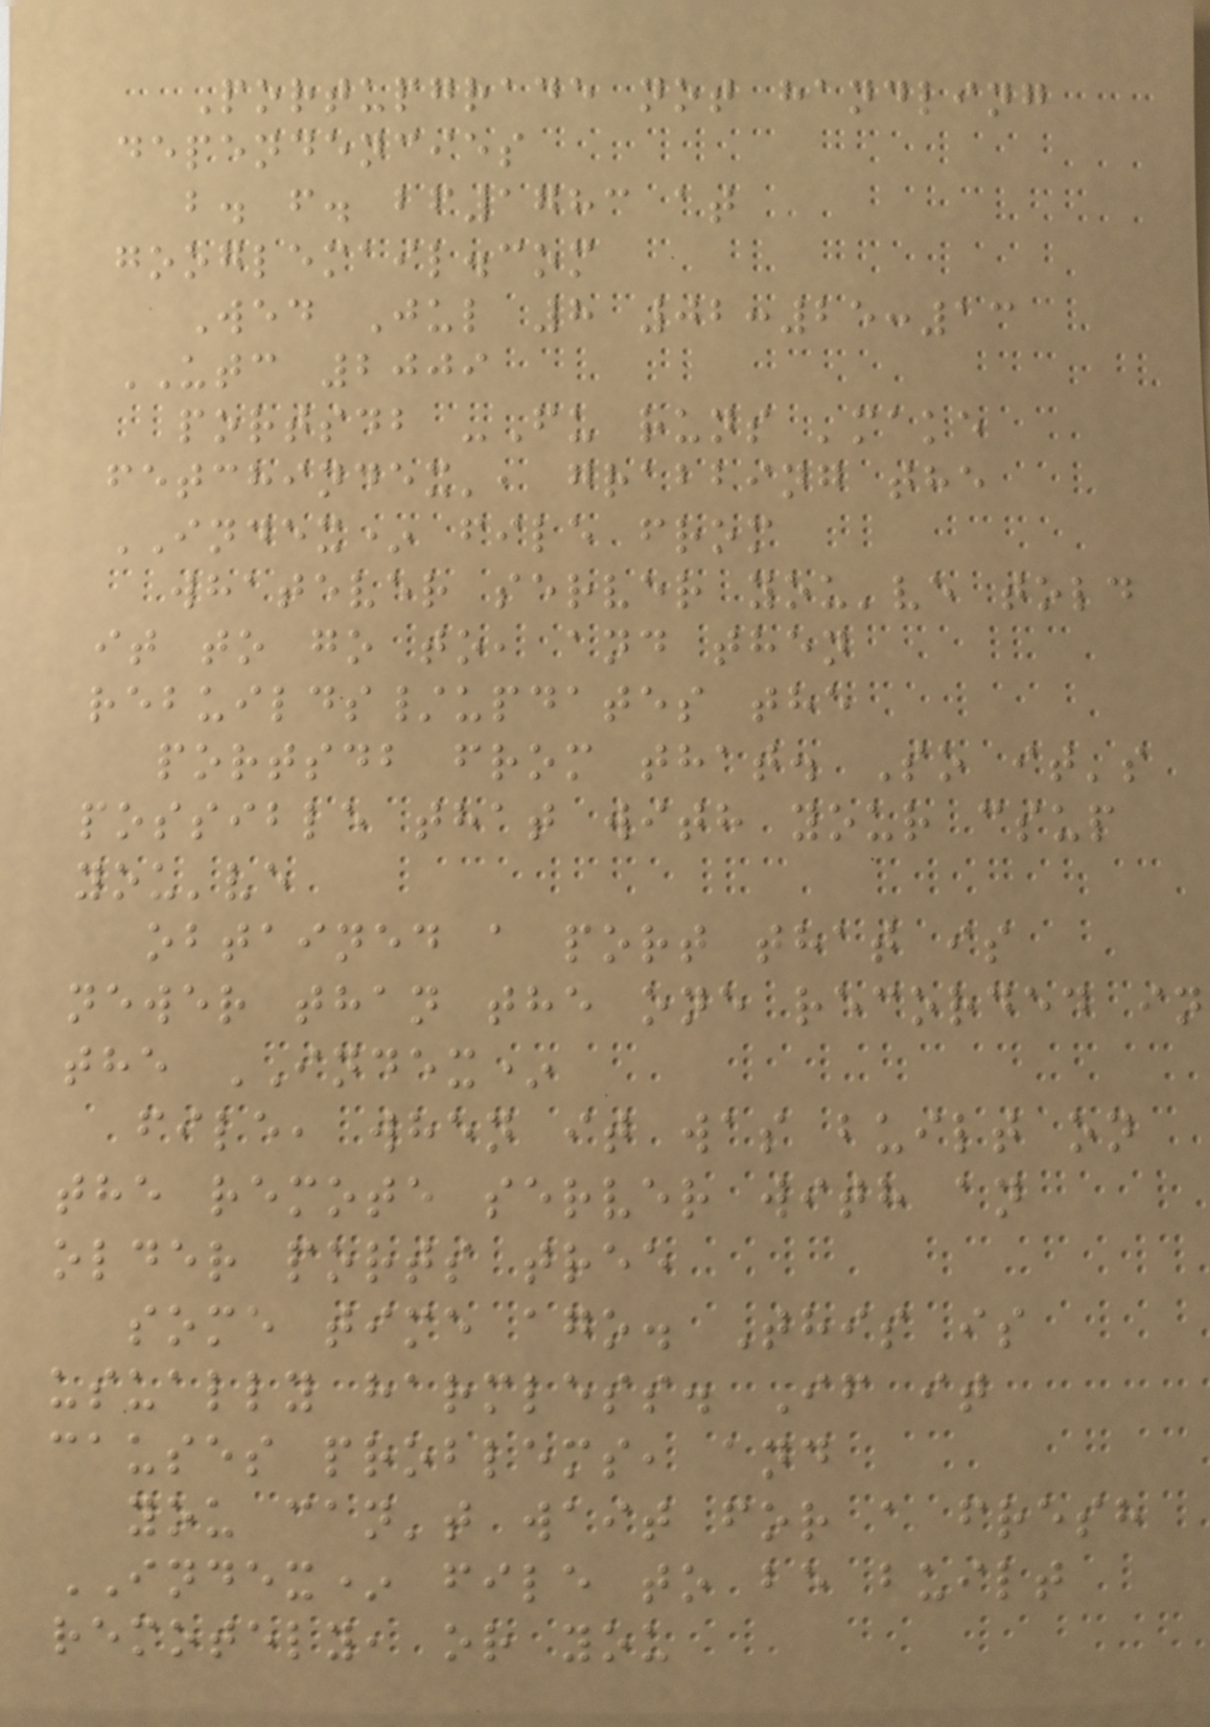Portupgrade not handling
dependencies
b. f. bf1783 at
googlemail.com
Wed Jul 8 02:25:13
UTC 2009
portsdb -Fu runs 'make
fetchindex', grabbing the
INDEX* file from
whatever server you've told
it to go to, and then
rebuilds/updates the
portsdb from that. So it's
possible that with your csup
you've
obtained a port that is
newer than the one recorded in
the INDEX*
file, when it was built on
the remote server with an
older ports tree
some time ago. This is
usually harmless. If it
causes problems, and
you can't wait for a fresh
INDEX* file to be built
remotely, or you
